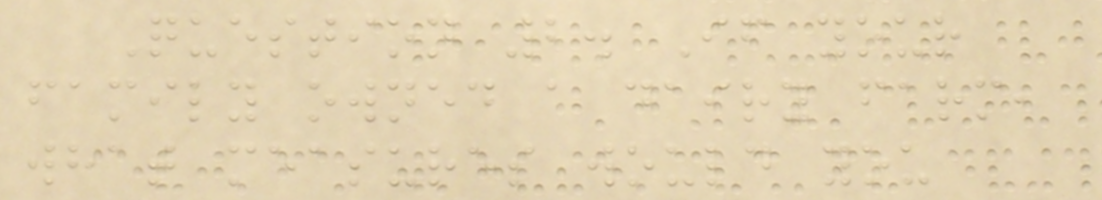Question 2. If your
family owned a dairy farm,
what measures would you
